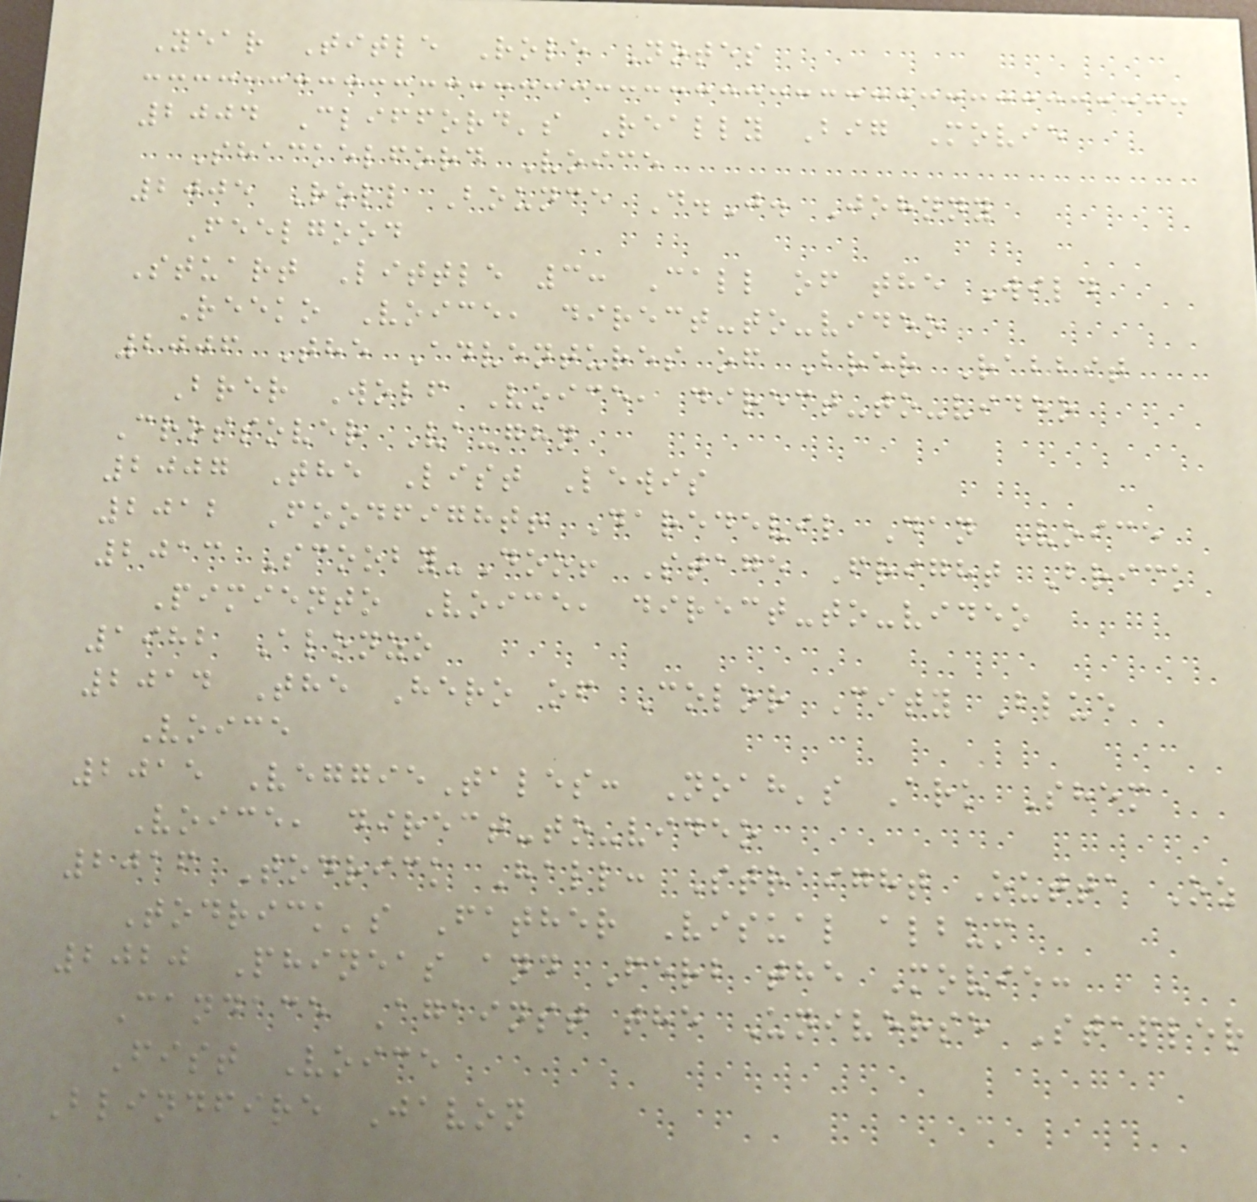Year Title Role Notes
2004 Clifford's Really Big Movie
Shackelford Voice
2005 Roll Bounce D.J. Johnny
Feelgood
Stuart Little 3: Call of the Wild
Reeko Voice, direct-to-video
2006 The Adventures of Brer Rabbit
Brer Wolf Voice, direct-to-video
Crossover Vaughn
2007 The List Lewis
2012 Foodfight! Daredevil Dan Voice
2013 Scooby-Doo! Stage Fright Brick
Pimiento Voice, direct-to-video
1982 Alonzo
2014 The Hero of Color City Blue
Voice
2015 VeggieTales: Noah's Ark Shem
Voice, direct-to-video
2016 Todrick Hall: Straight Outta Oz
Todrick's Father Visual album
2020 Phineas and Ferb the Movie:
Candace Against the Universe Stapler
Fist Voice
Blindfire Javon
